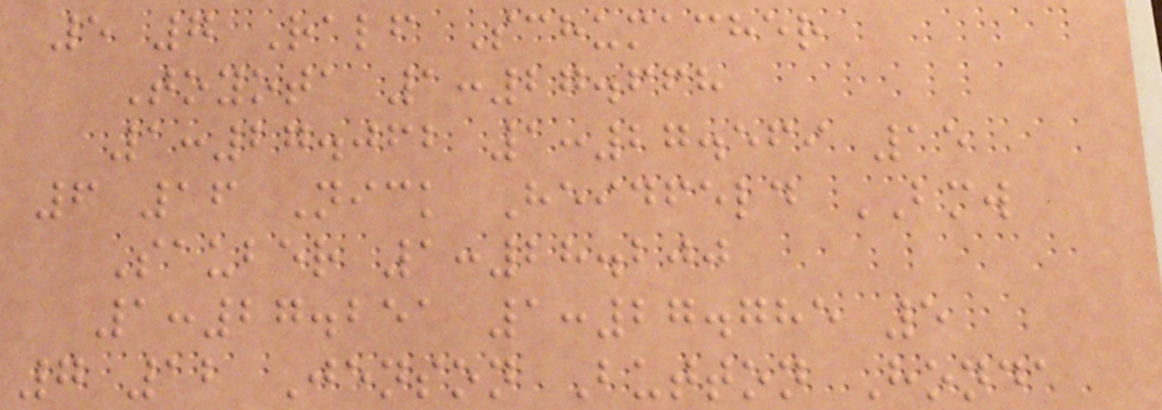5 7 Ralf Schumacher
Toyota 1:27.668
1:27.062 1:27.569 15
6 16 Nick Heidfeld BMW
Sauber 1:28.200
1:27.251 1:27.785 5
7 12 Jenson Button Honda
